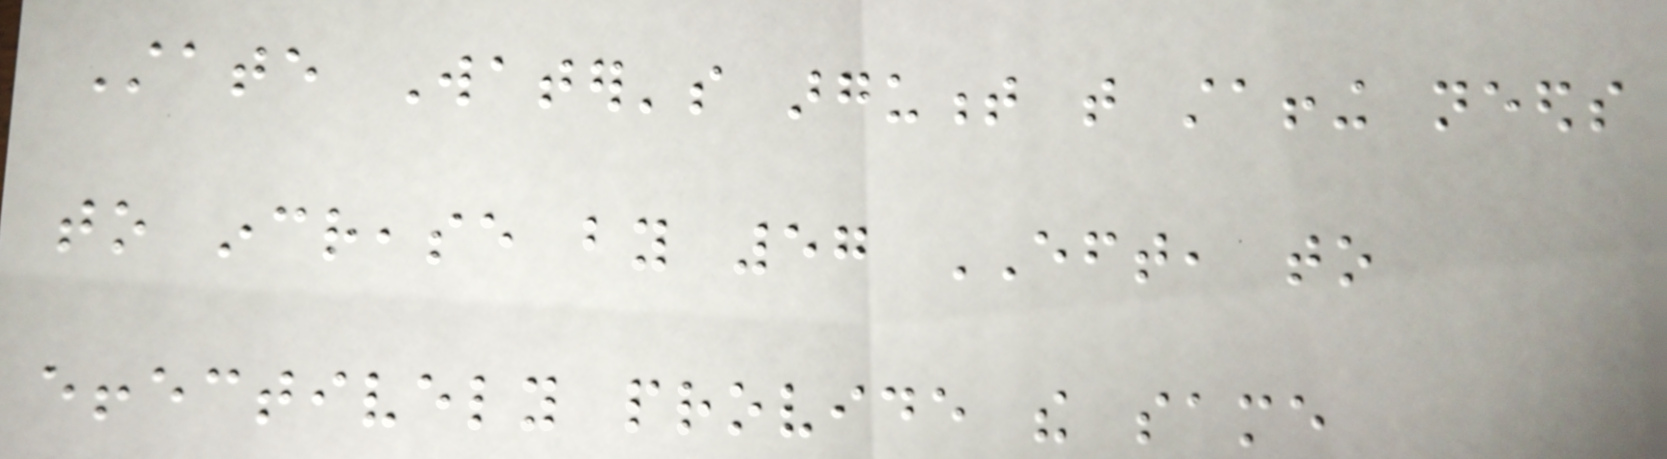State Water's argument that staffing needs
to increase by 57 EFT, to
effectively provide the same
